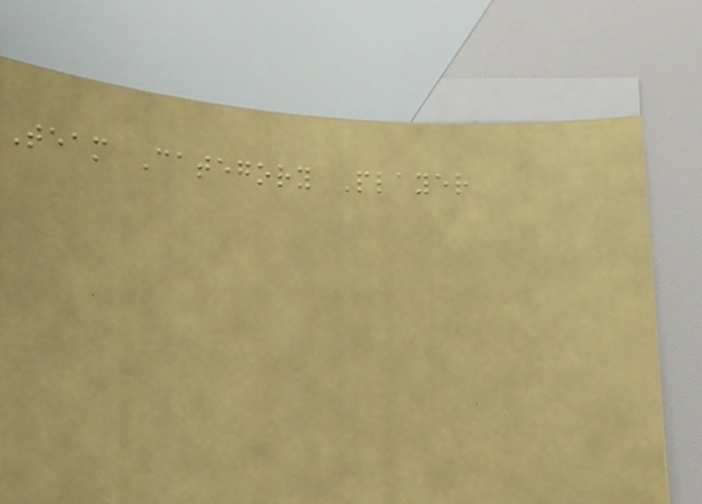Team Category Player
